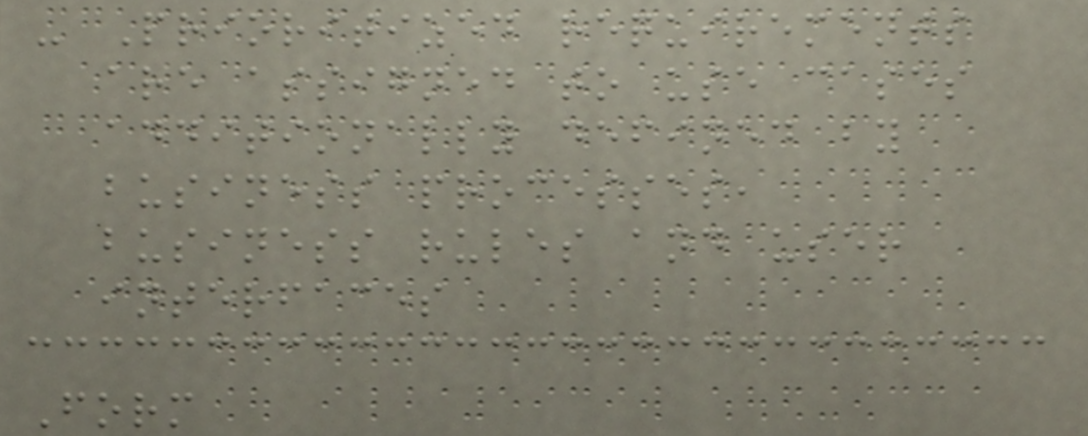- Prioritized requirements
are assigned to use cases
additionally defined by
business processes,
business rules and user
interfaces
Form
